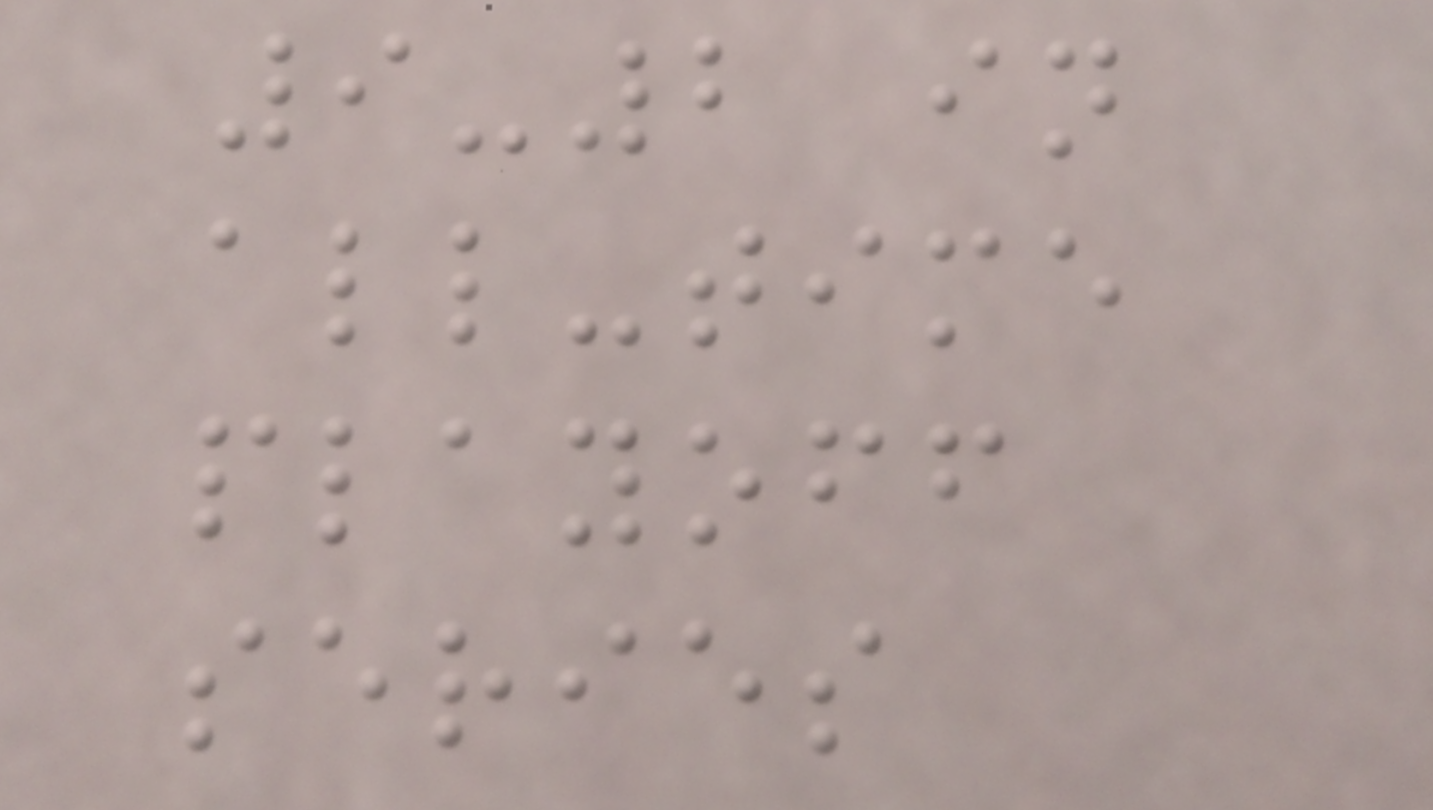9-2 in
all-time
playoff
series
